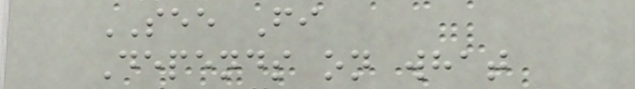SEE Fi
Depends on what
